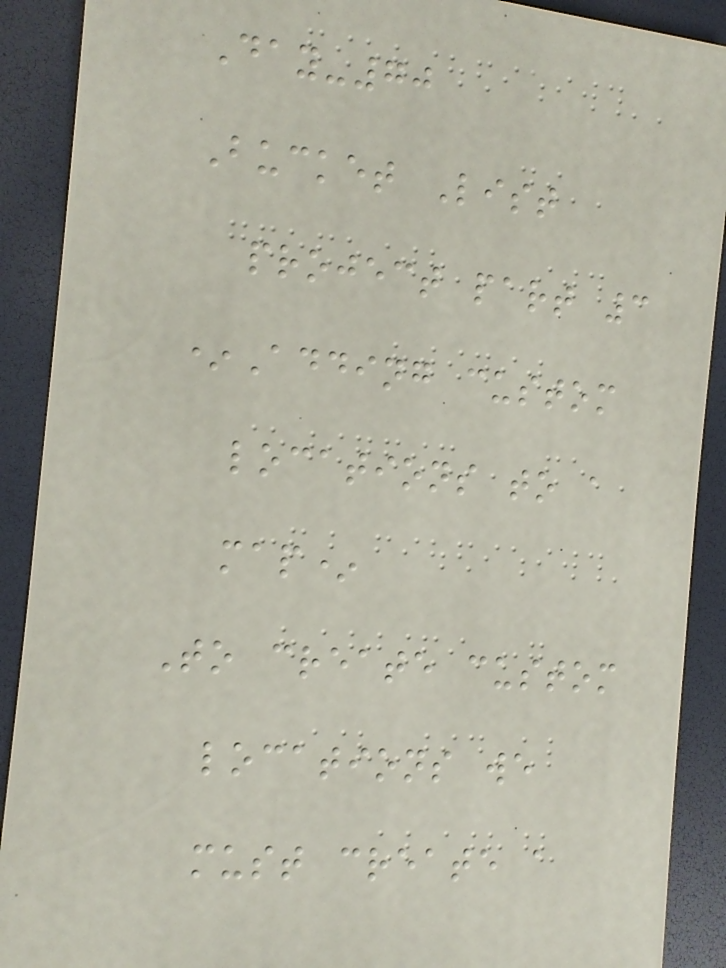Day-70
Bucket List
project part 3
*Adding custom
locations to a
map*
To create custom
locations we
must create a
